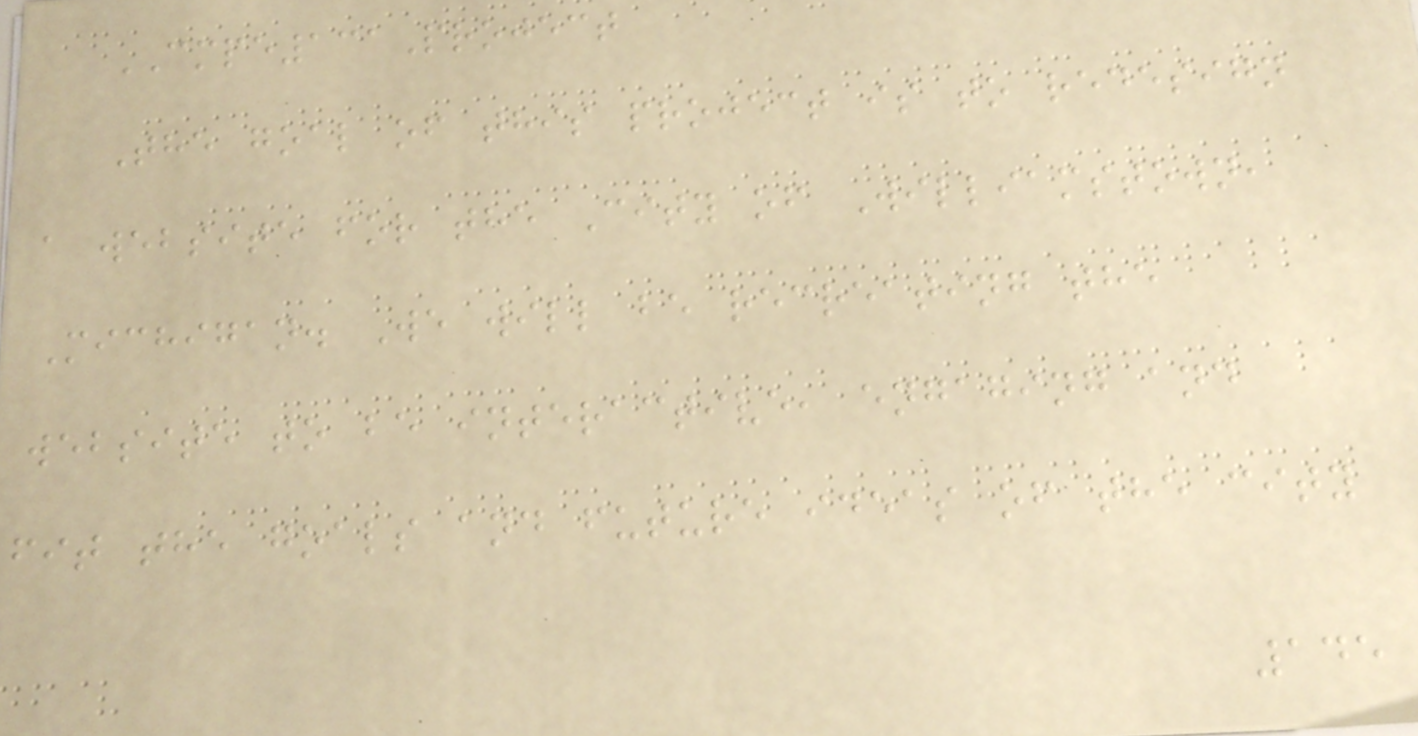CMPE131Project
The goal of this project is to redesign
a website for the City of Williamstown,
Michigan. We will be recreating the
website to be interactive, engaging and
fit the goals and future ideas of the city
145
